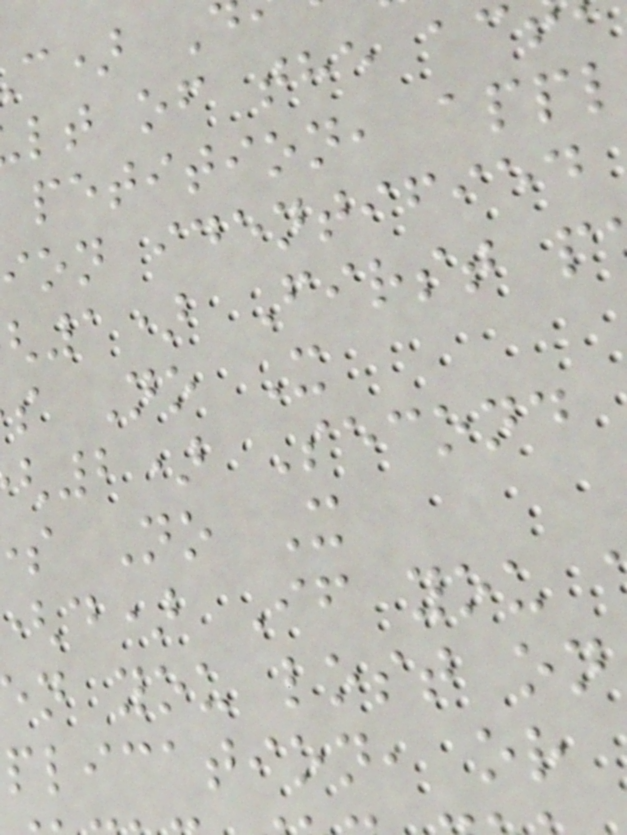lt of the ac
petition, appl
ion identified
1) First p
s No X
2) Second
s No X
d) If you
n you lost on
plication, or
